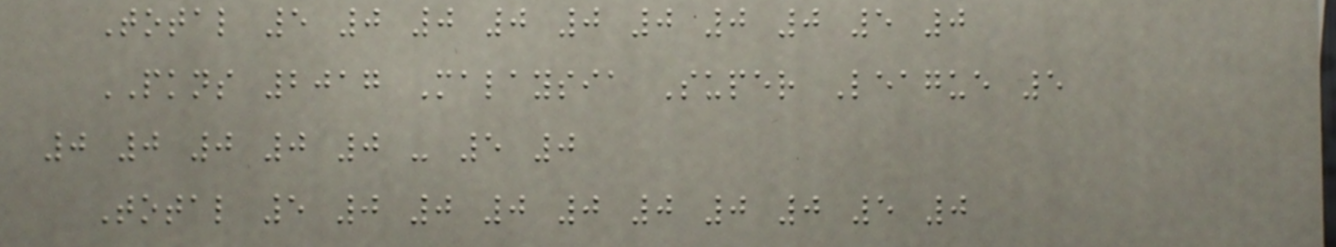Total 5 0 0 0 0 0 0 0 5 0
PKNS 2017 Malaysia Super League 5
0 0 0 0 0 - 5 0
Total 5 0 0 0 0 0 0 0 5 0
